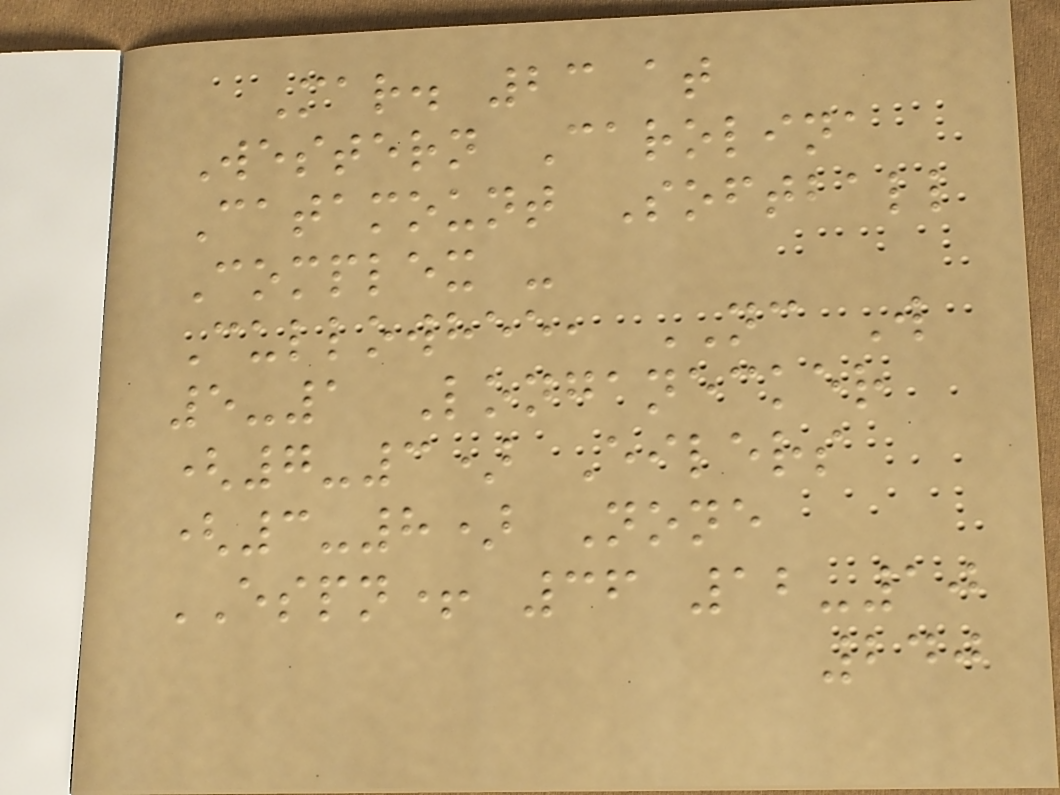Mar. 23 at
Western Carolina
Catamount Softball
Complex -
Cullowhee, NC W
5-1 Longanecker
(7-3) Eilers
(3-8) None
ESPN+ 36 12-10
240
